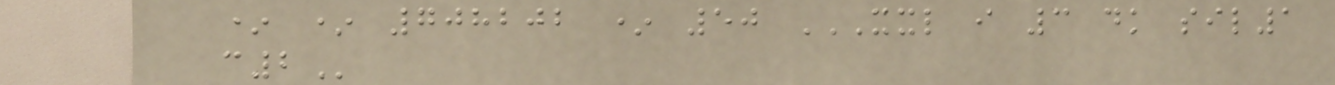* * 708202 * 50 XXL I 3 DK SIL1
C2
